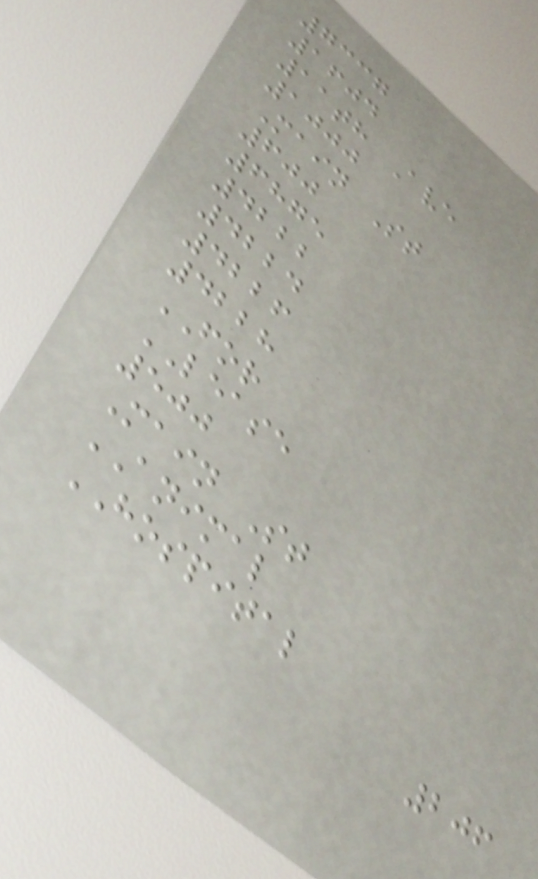7337
1604
11th Ave
1000
Main St
600
6875
4222
4224
4226
4228
FOR
LEASE
500
Main St
ANIMAL
HOSPITAL
206
